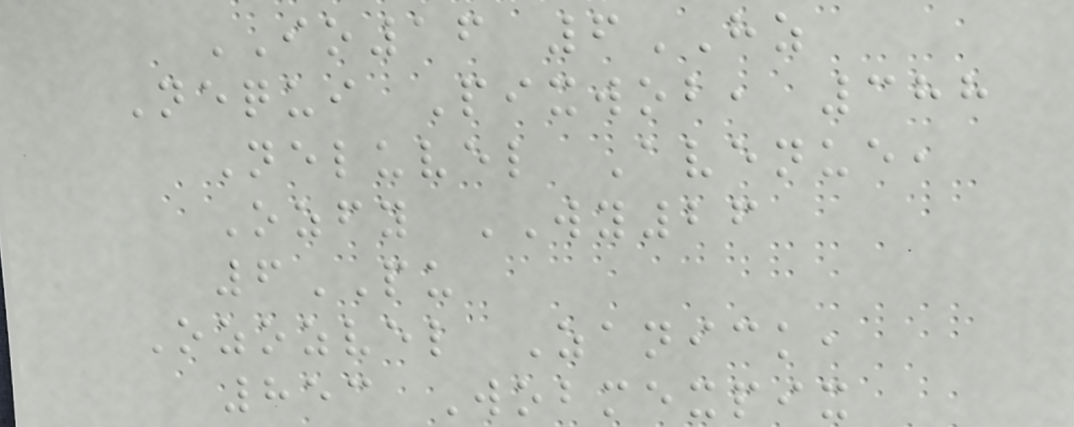IO16 6HZ
Nequi Pixwob, 388
Neluvel Avenue,
Ozfy WY26
6PU
Ozozvel Zanick,
853 Wobmexpix
